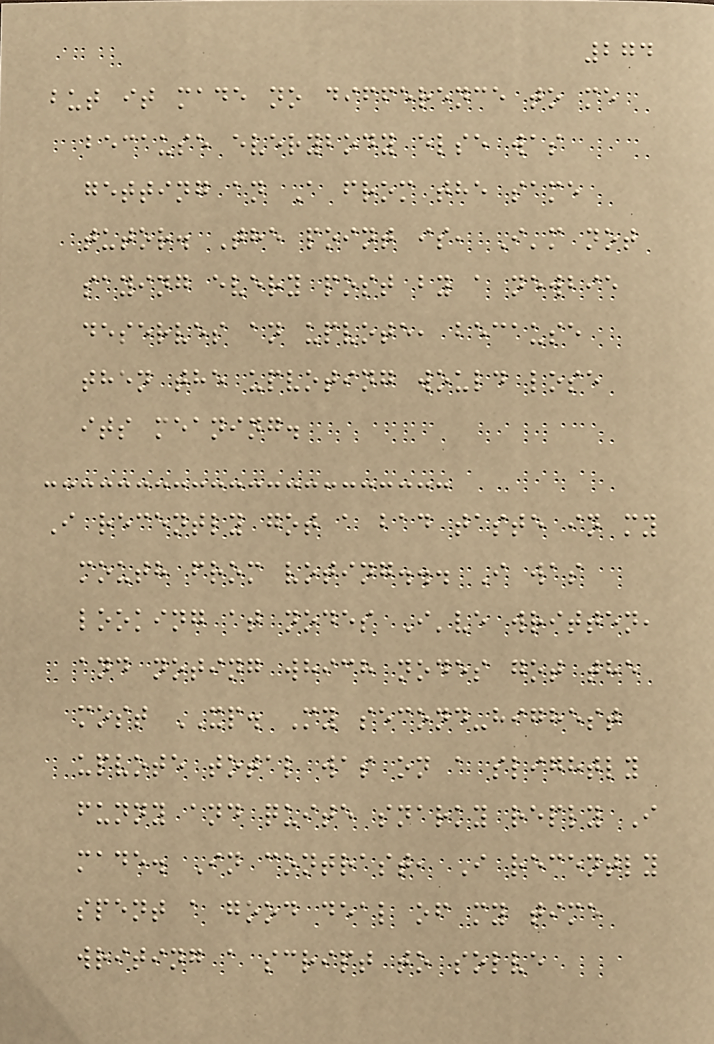274
but it made no difference to me
because everybody else was
getting an A from the same
tutor. The point is, I'm not
saying every post by a newbie
deserves an upvote, because
then the upvoting would lose
its meaning.
I recently got a bad taste in my
mouth from voting... I was
looking at nodes I've written,
and noting which nodes got the
most XP. My second-highest
upvote total was on a slightly
funny and quite snarky reply I
made. In contrast, I recently
spent a good deal of my time
writing a script to solve
